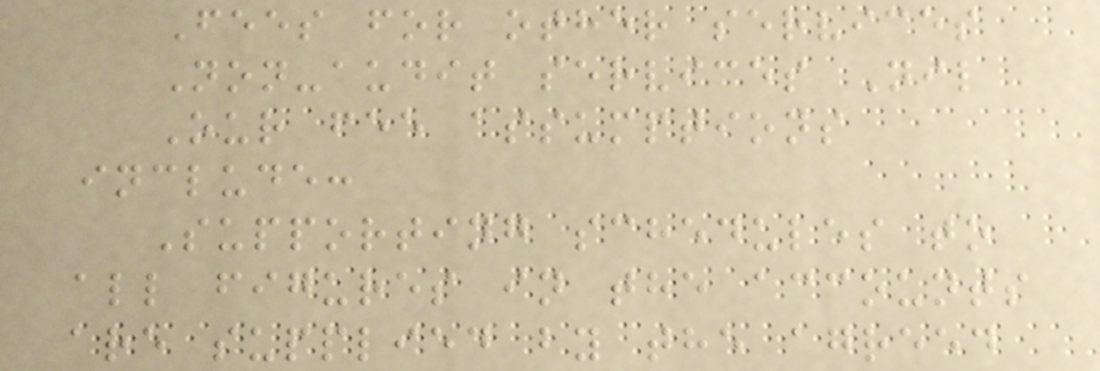Fees for other services
Non-audit services Nil
Our fee assumptions
include:
Supporting schedules to
all figures in the accounts
are supplied by the agreed
